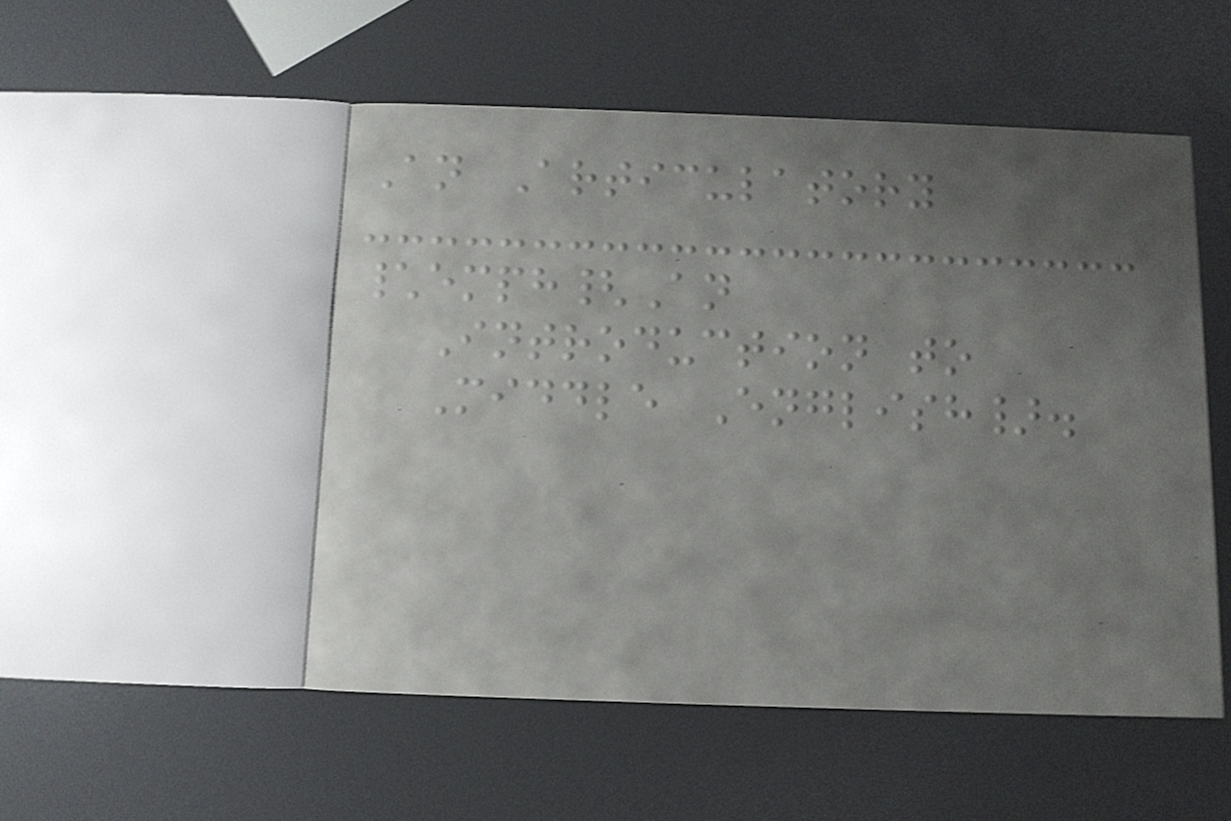An Articulatory
\emph{An
Introduction to
Middle English}.
